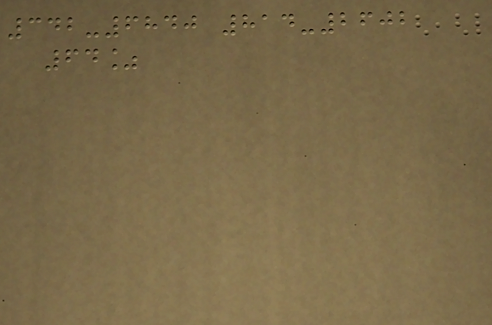342-6840 814-2602
64%
